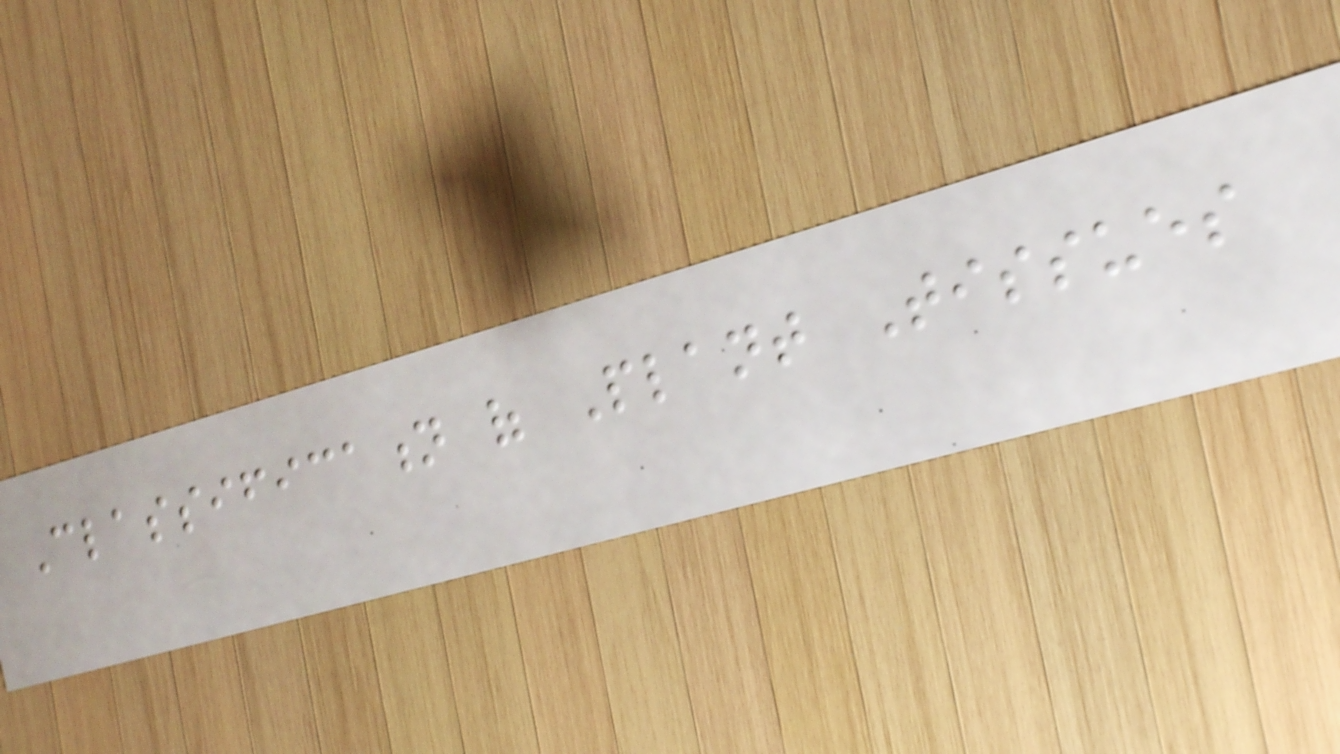Classification of Plant Tissues
